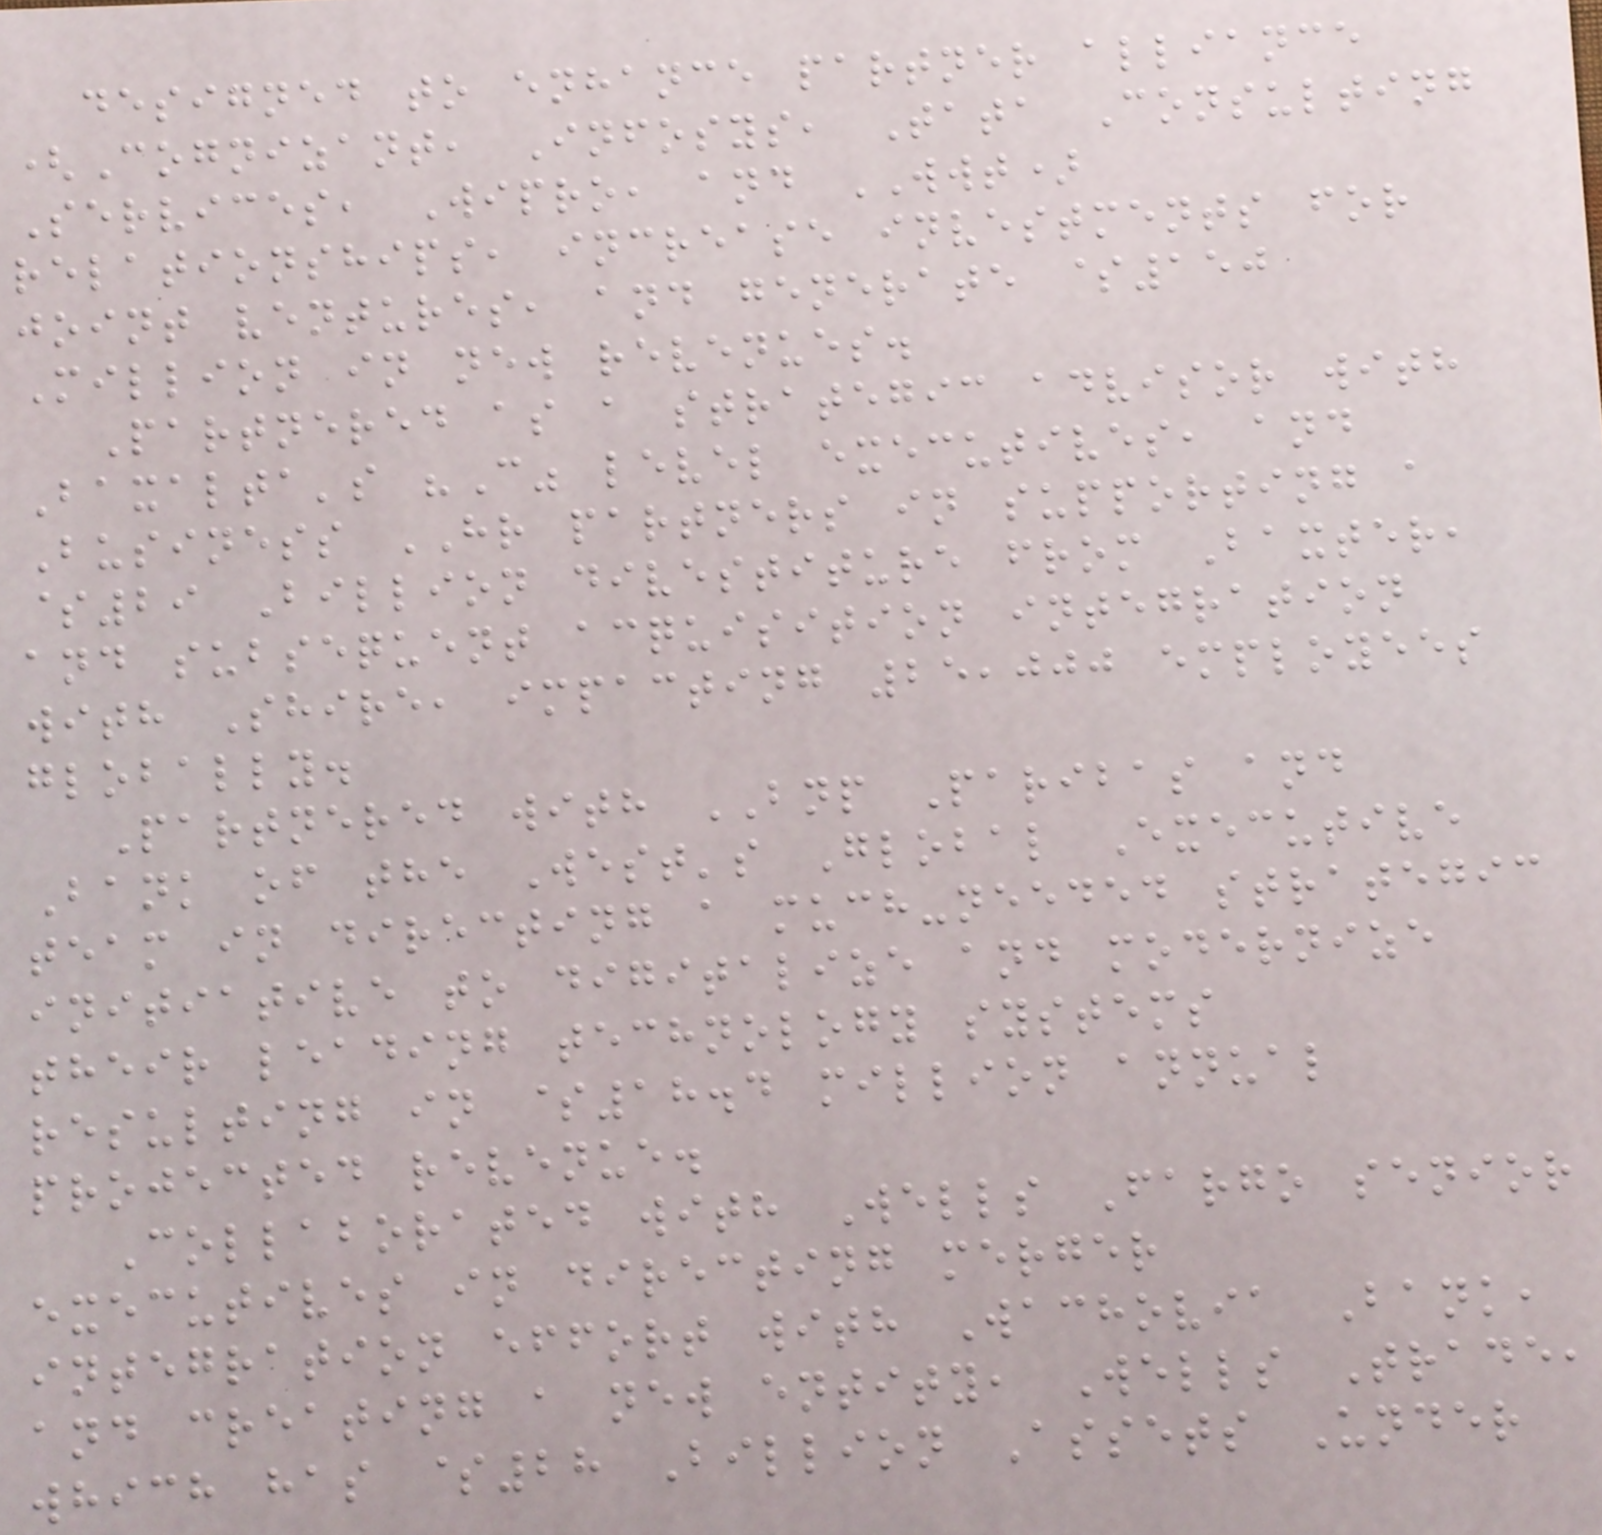designed to enhance partner alliance
(Cognizant, Infosys, Tata Consulting
Services, Wipro, and WWT)
relationships, increase investments for
joint ventures, and generate $150
Million in new revenues.
Partnered as a strategic advisor with
Baxalta's "C" level executives, and
Business HR partners in supporting a
$29 Billion divestiture from Baxter,
and subsequent acquisition integration
with Shire, impacting 25,000 employees
globally.
Partnered with BNP Paribas and
Bank of the West's Global Executive
team in directing a much-needed strategic
initiative to digitalize and modernize
their leading technology systems
resulting in $18.4 million annual
projected revenue.
Collaborated with Wells Fargo senior
executives in directing merger
integration effort with Wachovia Bank,
and creating a new entity, Wells Trade,
which has $28 Billion Assets Under
